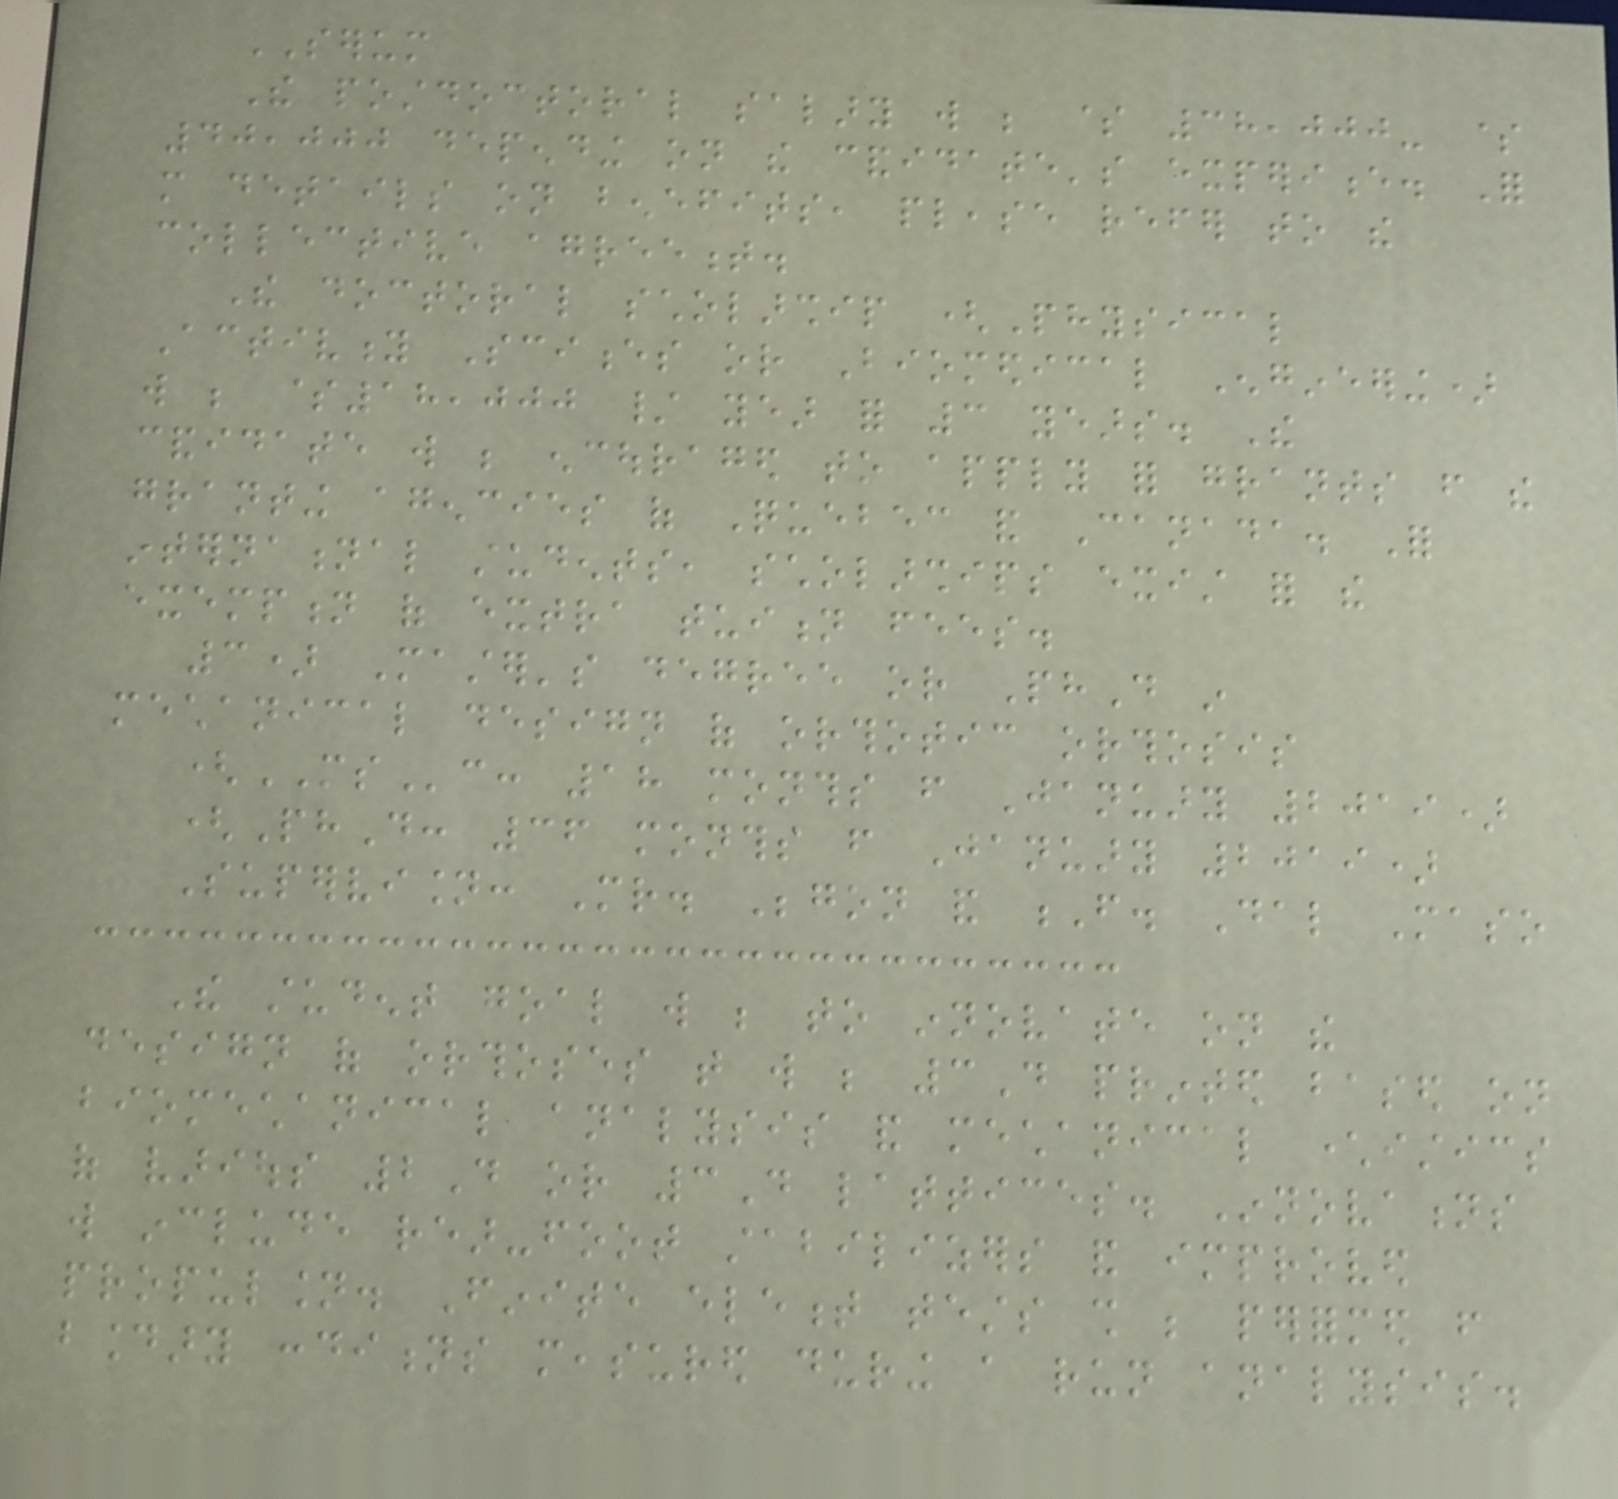SERUM
The postdoctoral salary will be $ 38,000- $
40,000 depending on the candidate's experience. For
more details on benefits, please refer to the
collective agreement.
The doctoral scholarship (Physical
Activity Sciences or Biomedical Engineering)
will be $18,000 / year for 3 years. The
candidate will be encouraged to apply for grants from the
granting agencies of Quebec and Canada. For
international students, scholarships exist for the
exemption of extra tuition fees.
3) Master's degree or PhD in
mechanical design of orthotic orthosis
(MSc: 18 months from January 2019)
(PhD: 36 months from January 2019)
Supervision: Mr. Begon and F. Dal Maso
The student goal will be to innovate on the
design of orthoses that will be 3D printed based on
biomechanical analysis and mechanical characteristics
of various 2D or 3D lattices. Innovations
will include rear-foot stabilizers and improved
propulsion. Finite element tests shall be performed from
boundary conditions measured during a run analysis.
